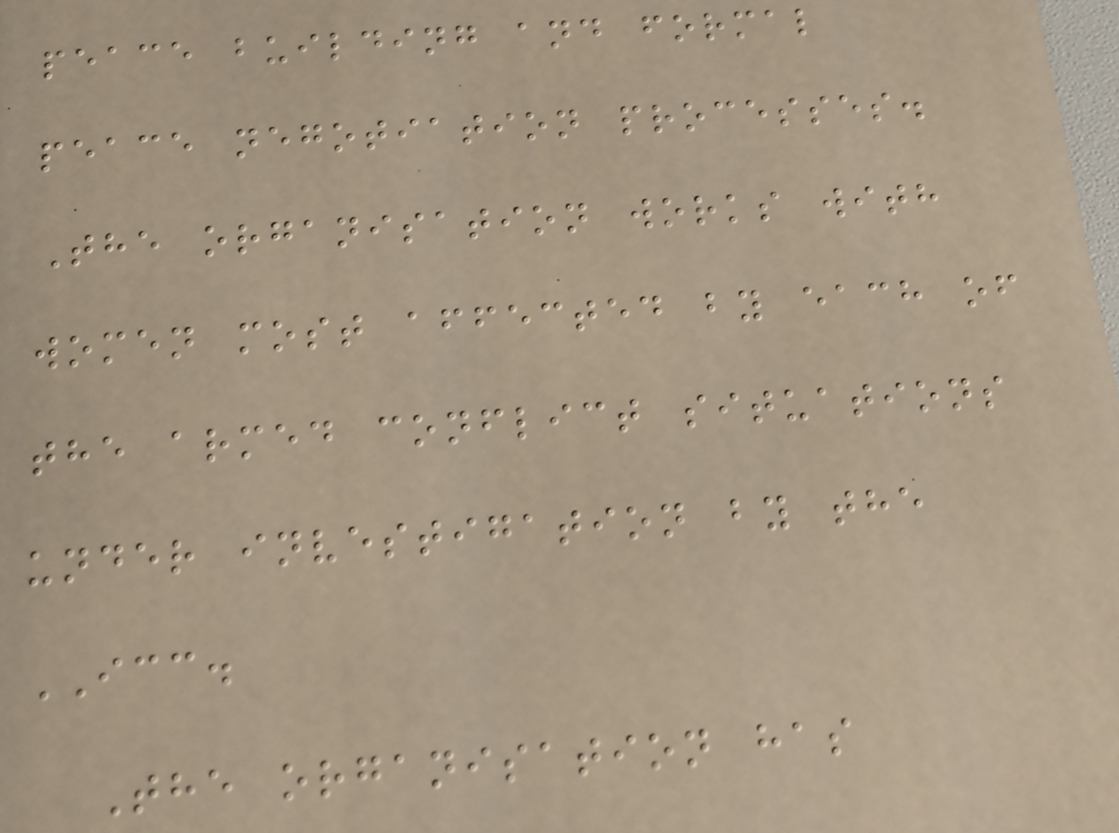peace building and formal
peace negotiation processes.
The organisation works with
women most affected by each of
the armed conflict situations
under investigation by the
ICC.
The organisation has
